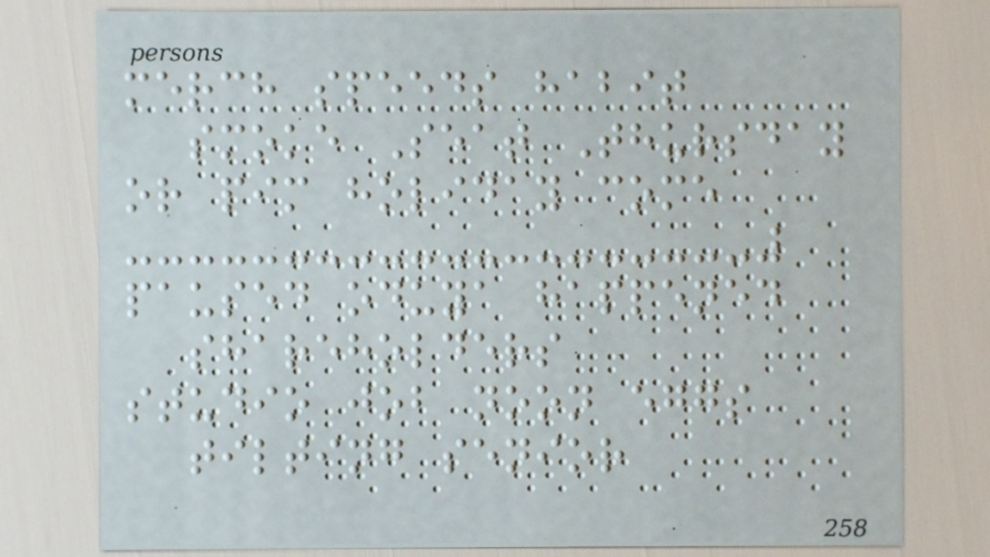merch speeds habit
smoke Seat Thursday
or pim holiday come
paused oduya happened
shareholders
studio job noon eggs
tilting senior
